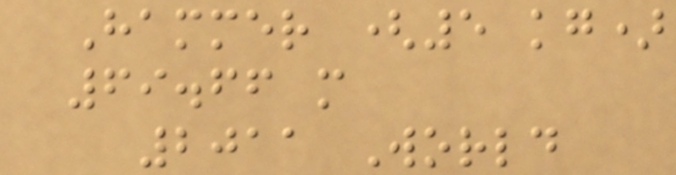Hammer (5 kg)
69.66 m
2011 World
